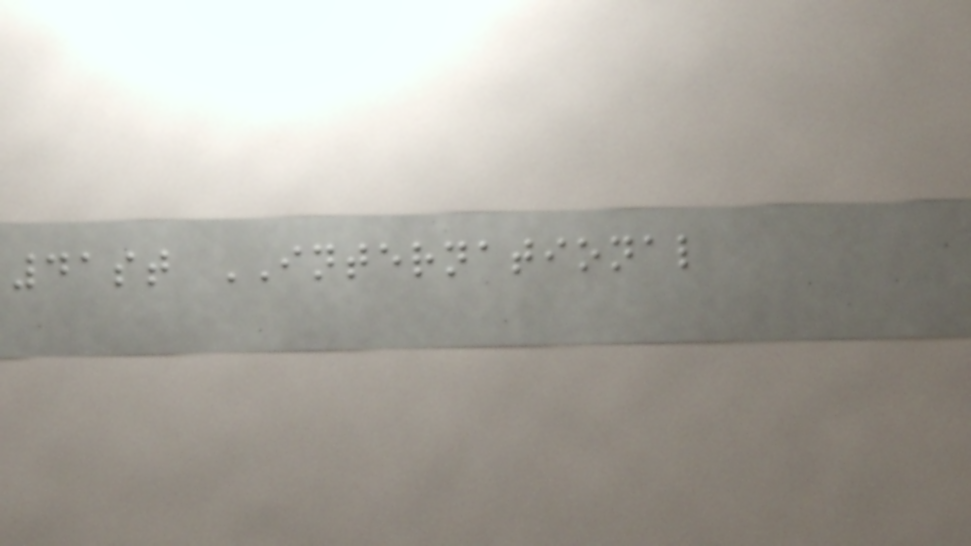41st INTERNATIONAL
